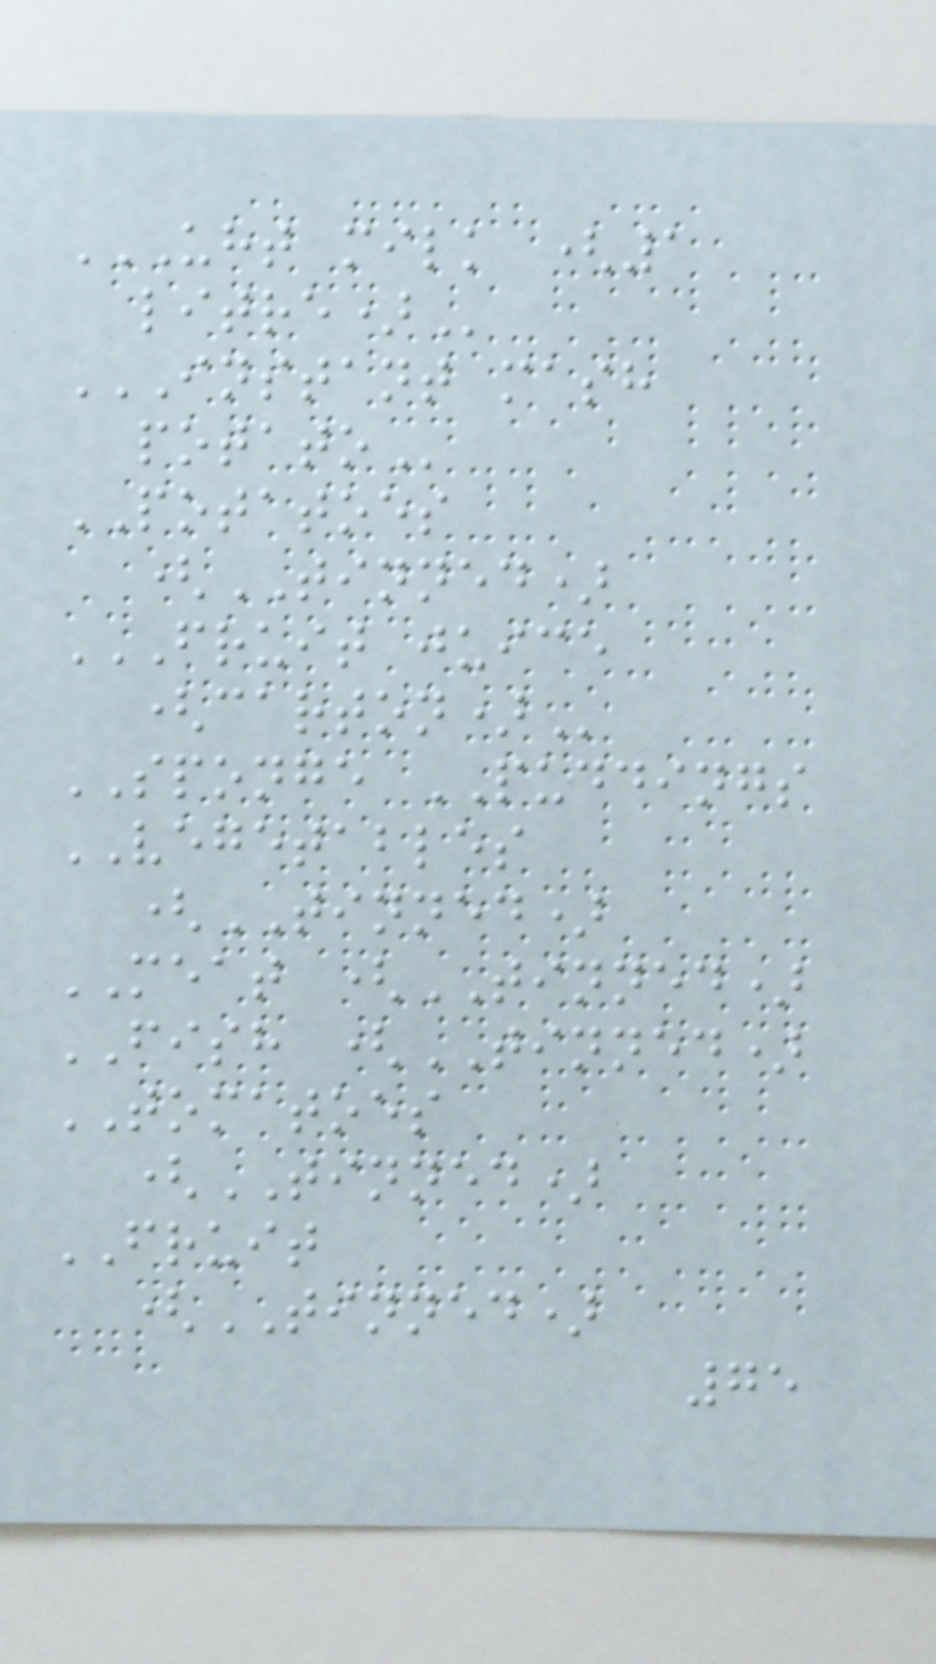UHT MILK (1
LITRE)
INSTANT MASH
POTATO
POTATOES
(TINNED)
FRUIT JUICE
(CARTON)
SPONGE PUDDINGS
VEGETABLES
(TINNED)
MEAT (TINNED)
FISH (TINNED)
TOMATOES
(TINNED)
FRUIT
(TINNED)
75
